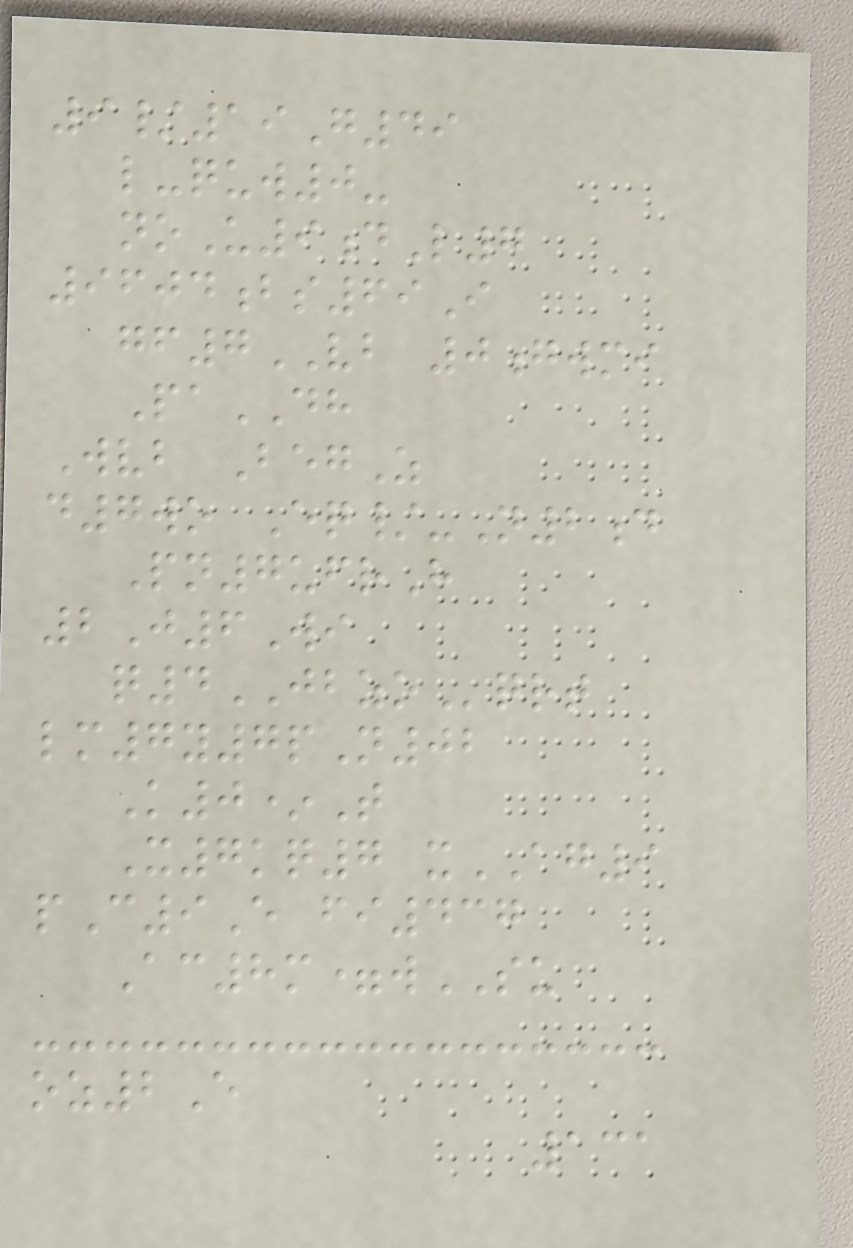9/19G49
l-quw0-
noU9dL7
9604bs69I
gf7VB 0gwmi
PaDH
Wvb BegZ
d7wo Eq/-N2d
Pn7ufrH
2J6Wi
q4JBZOqrt
lm7y7pN02
K0*T
X7kq7 xAG9
pC9E fi437
Ac8m=wSU
oz2E
131
